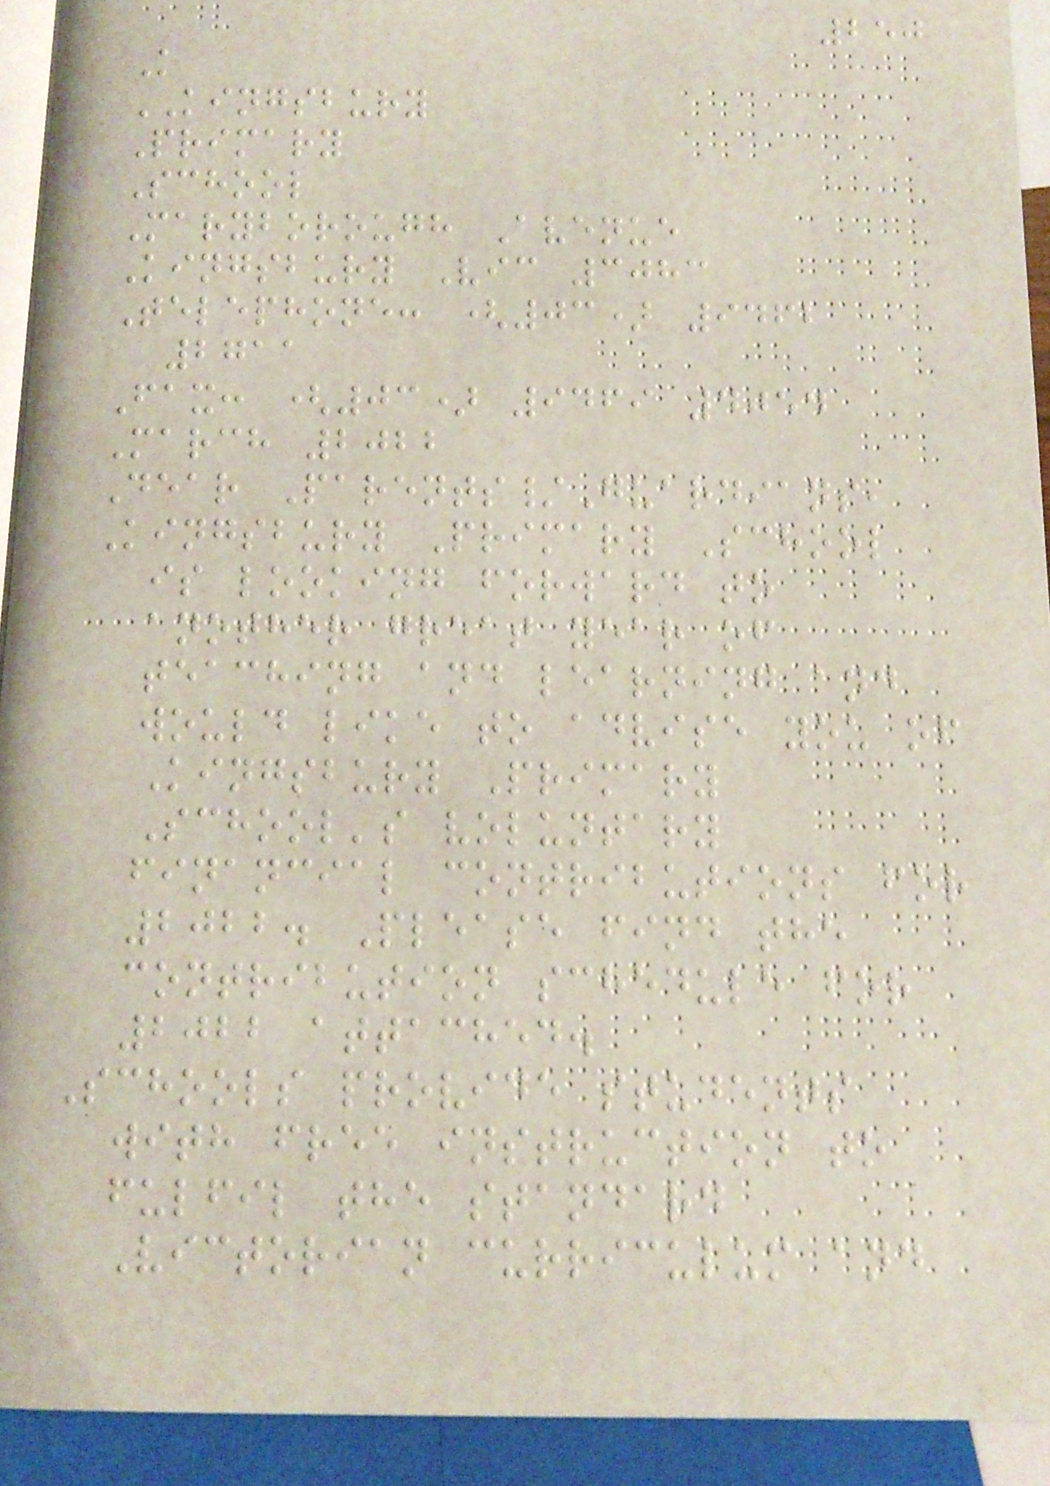250
K
KINGSBURY
Primary
School
Maryborough Avenue
Kingsbury Vic 3083
Telephone: (03) 9462
2711
Fax: (03) 9469 4054
March 2022
Dear Parents/Guardians,
Kingsbury Primary School
is looking forward to
another great year of
teaching and learning and
would like to advise you of
Kingsbury Primary
School's voluntary
financial contributions for
2022. Please find the
contribution schedule for
2022 attached.
Schools provide students
with free instruction to
fulfil the standard
Victorian curriculum and
